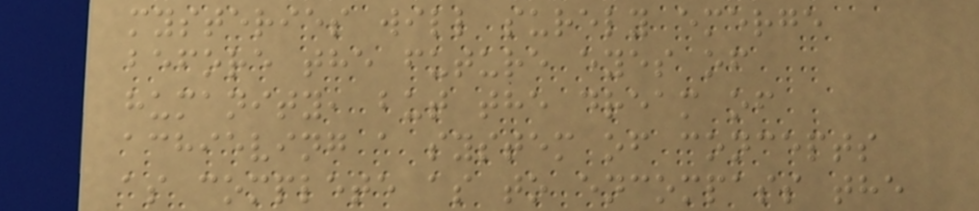mysteries will surely emerge
before the future eyes of
humanity, but the dream of
achieving a system of concepts
as complete as to encompass the
